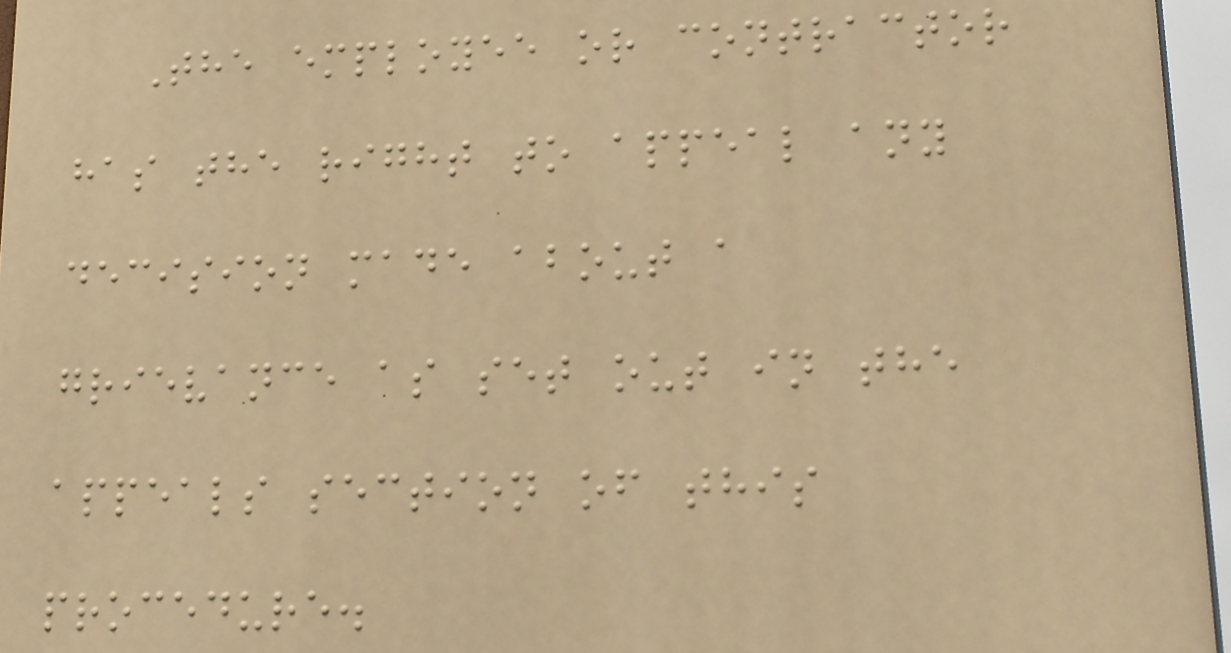The employee or contractor
has the right to appeal any
decision made about a
grievance as set out in the
appeals section of this
procedure.
